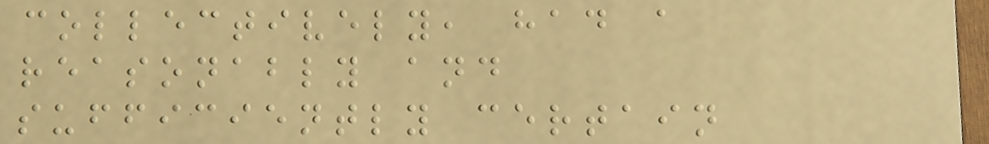collectively, had a
reasonably and
sufficiently certain
